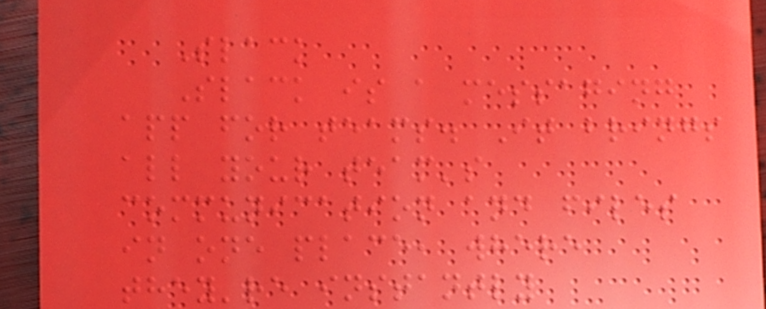Slack
Slack is a messaging
app for teams. It brings
all your team's
communication and files
in one place, where
they're instantly
